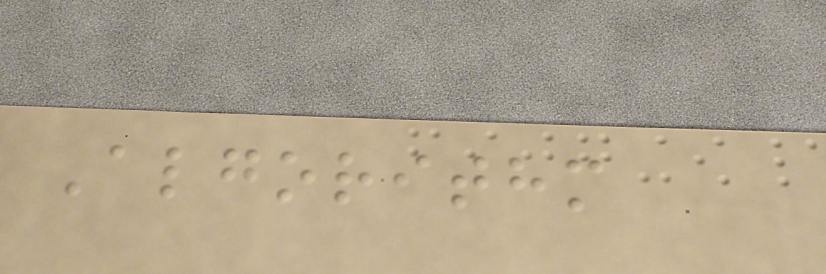Algorithm
